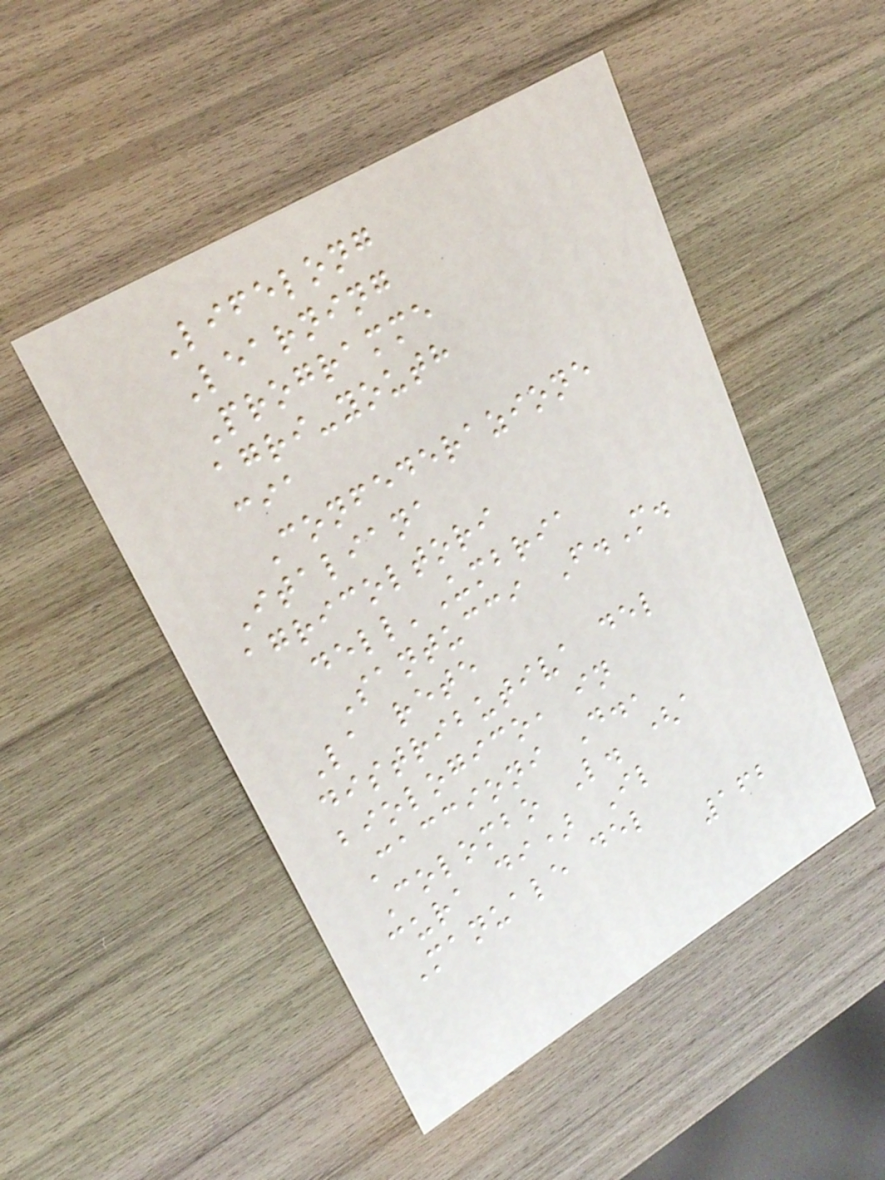Lifelong
Learning
Programme
agri-youth
cia
Confederazione
Italiana
agricoltori
dell'Umbria
Santucci F.M.
La rete
distributiva del
biologico, in
Caccioni D.,
Colombo L. (a
cura di) Il
Manuale del
162
